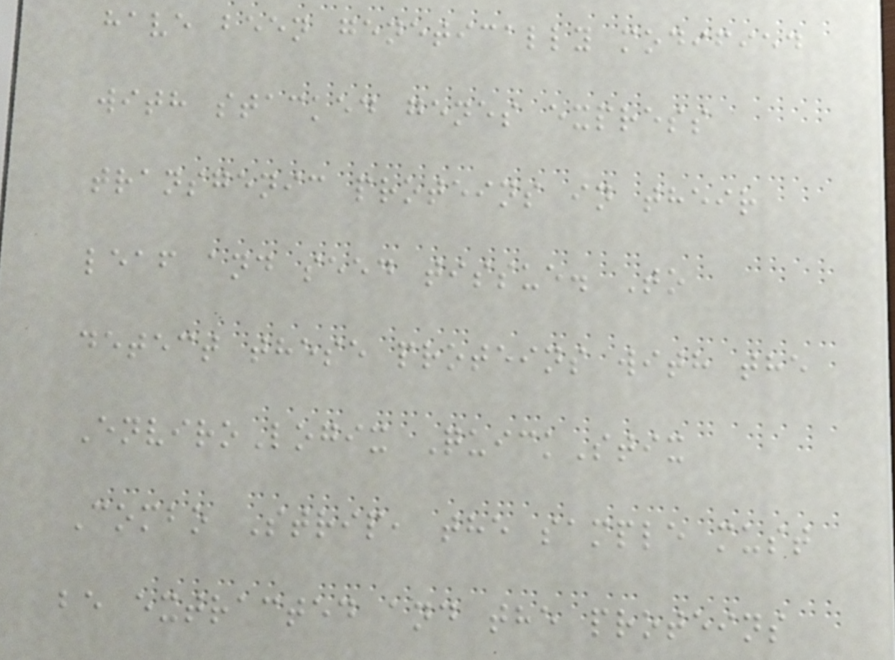have been genetically modified
with stacked genes express
transgenic proteins in their
leaf and seed tissue. To
detect these proteins with the
EnviroLogix QuickStix
Combo Strip, the sample must
be extracted and the proteins
